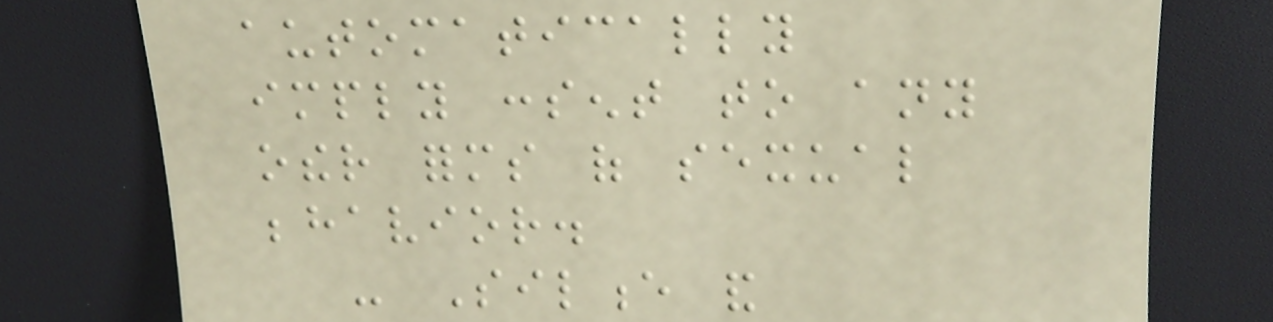automatically
imply consent to any
other forms of sexual
behavior.
- Silence and
